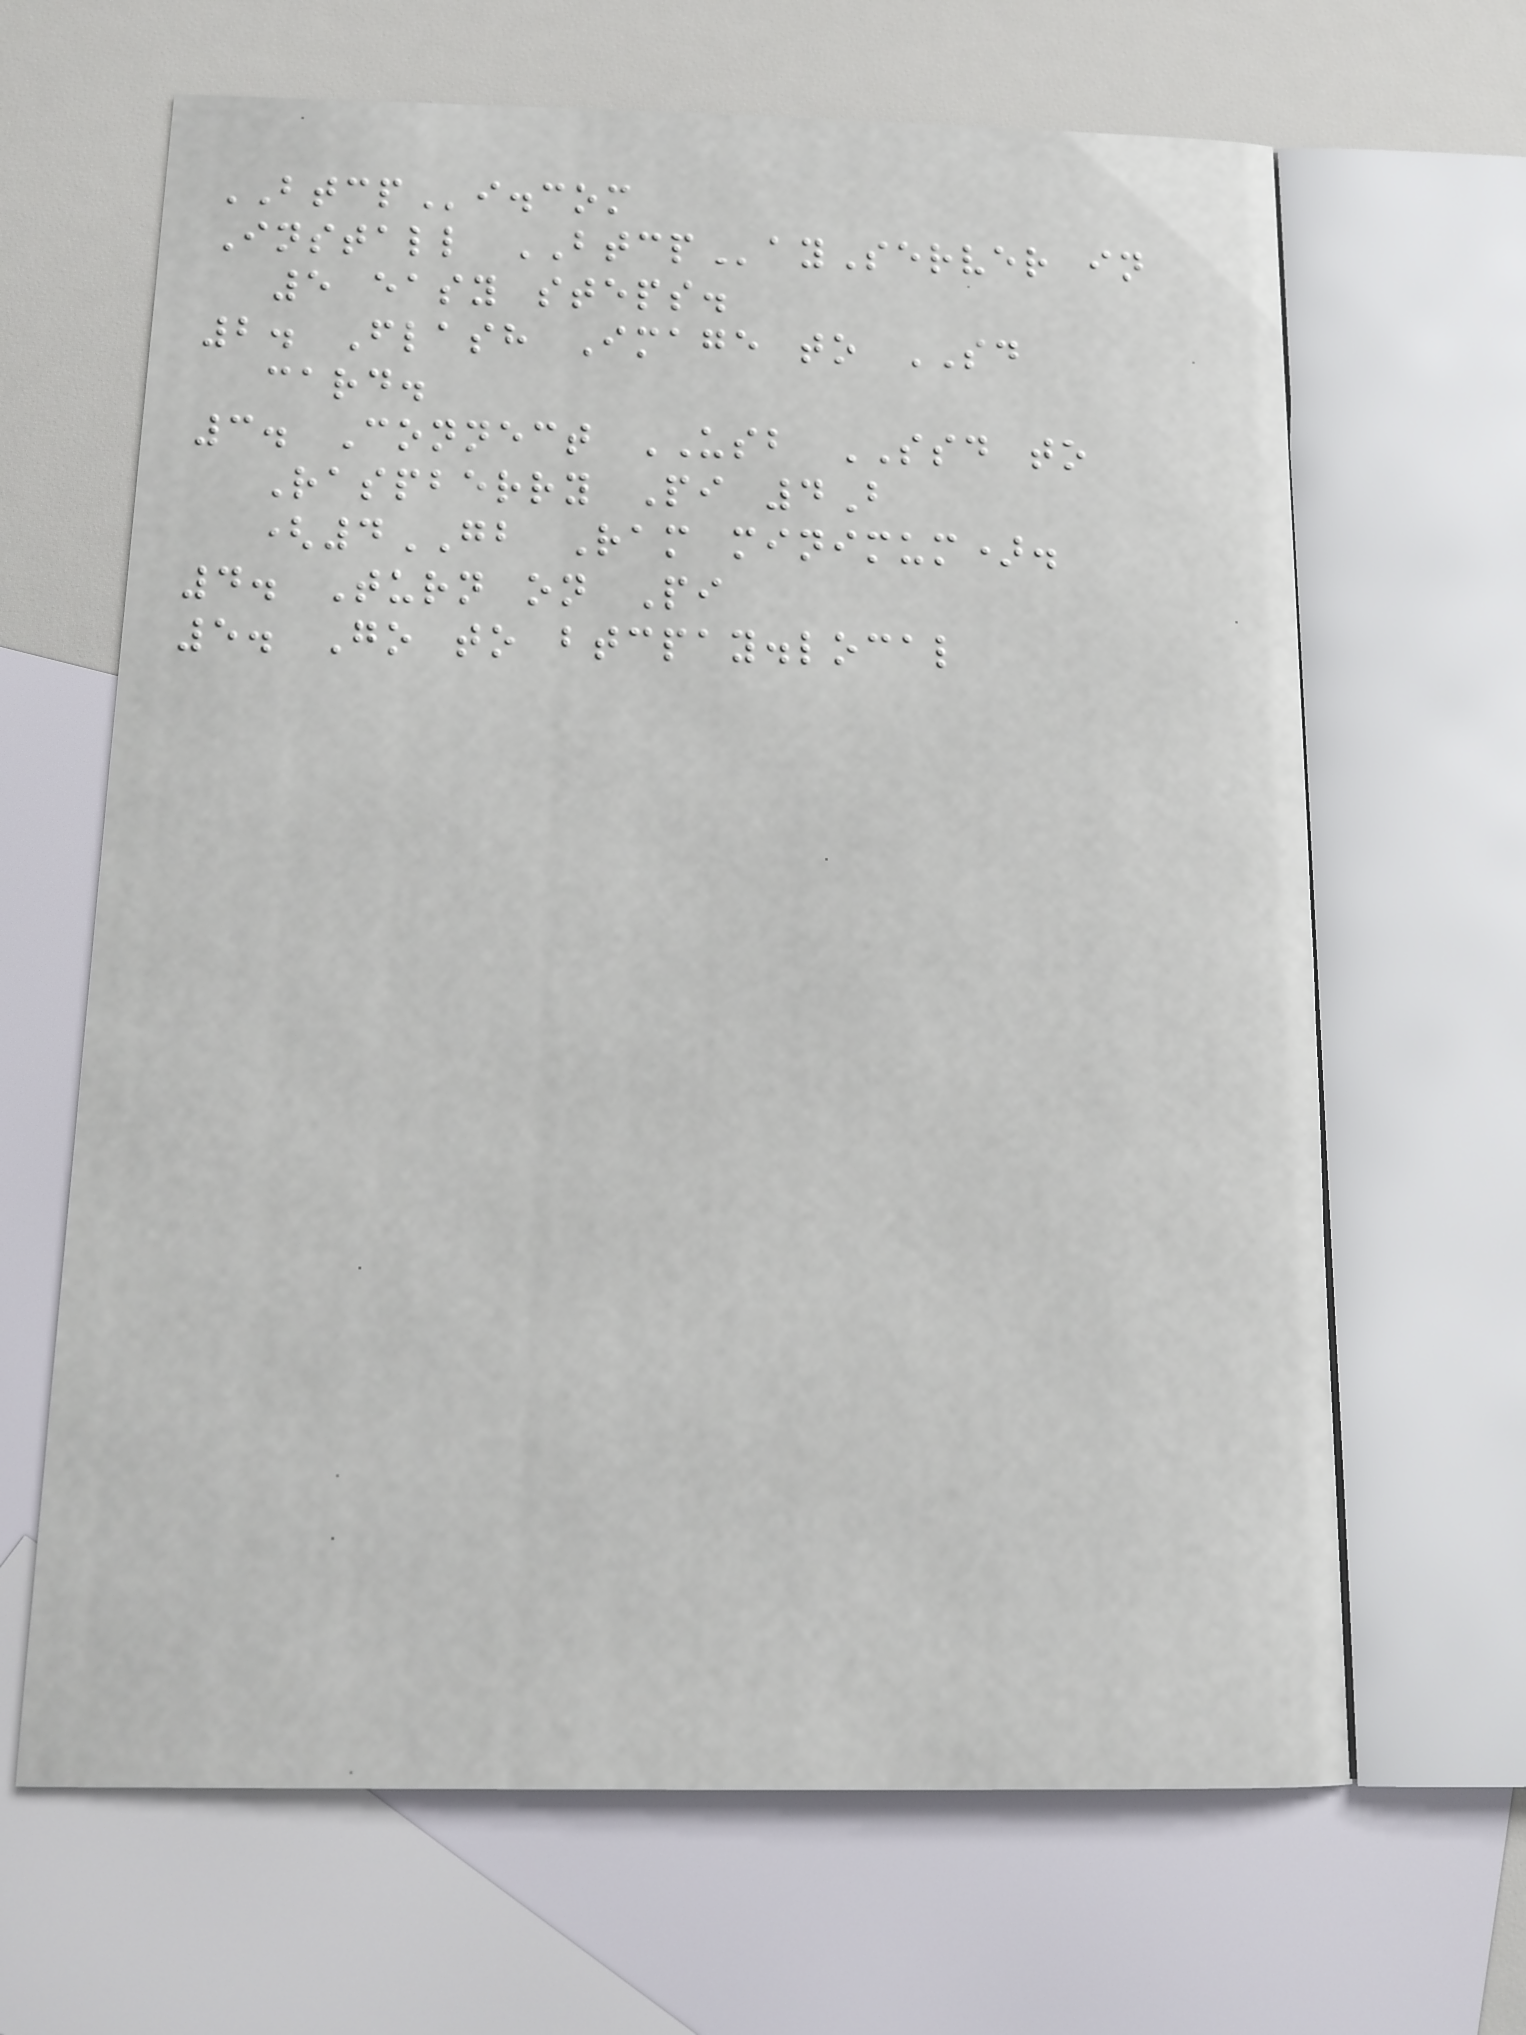BTCPi.com
Install BTCPayServer in
5 easy steps.
2. Flash Image to SD
card.
3. Connect USB SSD to
Raspberry Pi 4B
(4GB Ram minimum).
4. Turn on Pi
5. Go to btcpay.local
